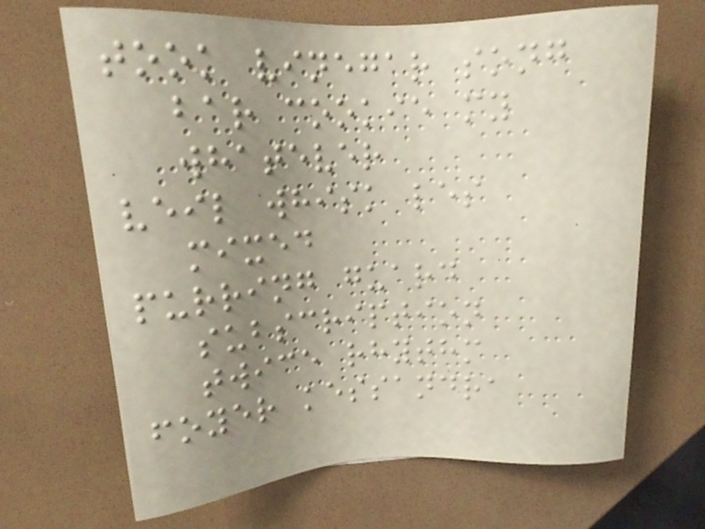took vinegar song
bar cookie my
whatever
veil whisk les
mixed
purring guard
subscription
twice rhythm
foyer kessandra
